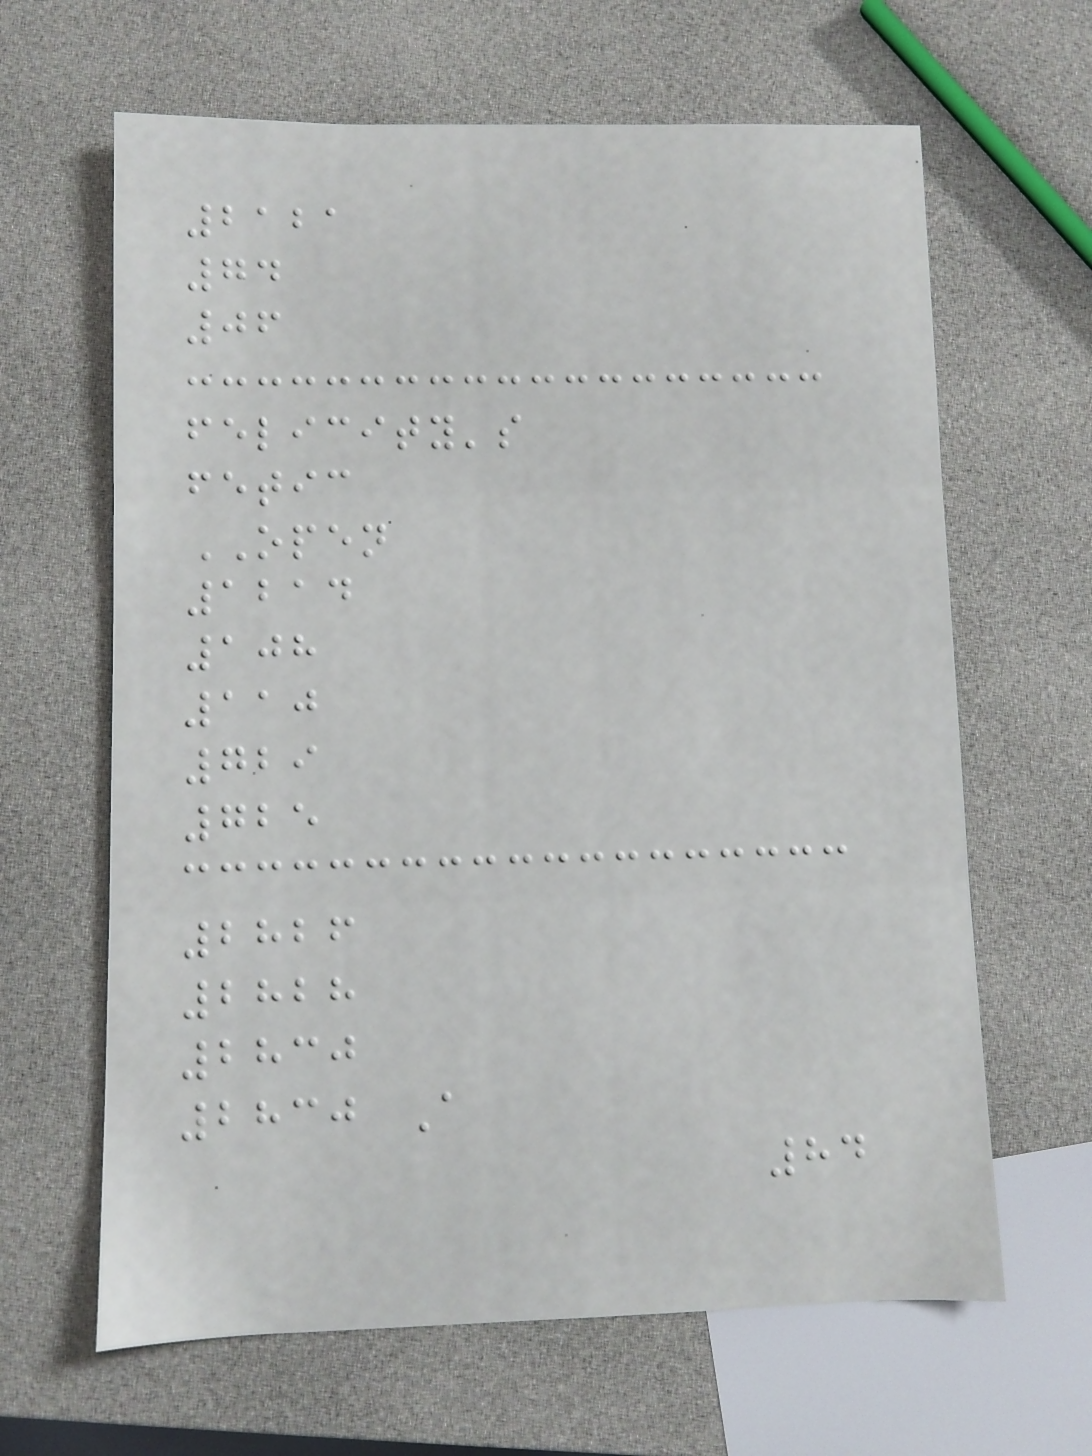2121
74
06
felicity's
fetic
OPEN
1214
108
110
729
725
2826
2828
2830
2830 A
84
